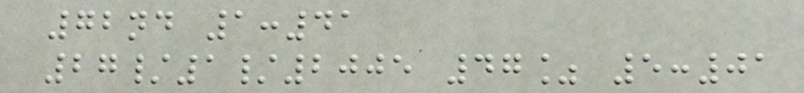72nd 1:41
27/1/2005 47% 5:01
